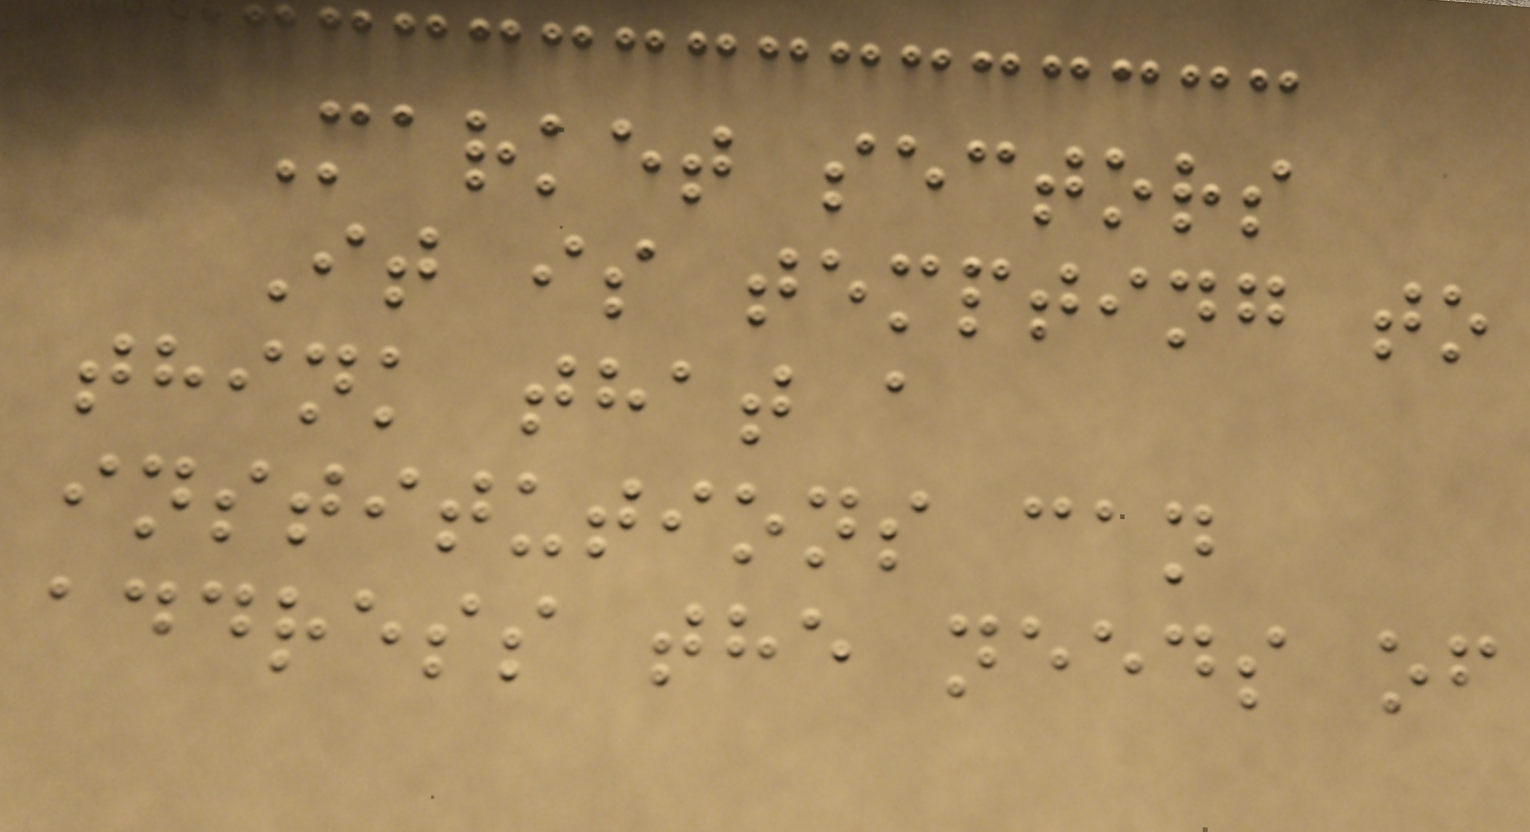Market sectors
It is tempting to
think that a
institutions can
address the needs of
